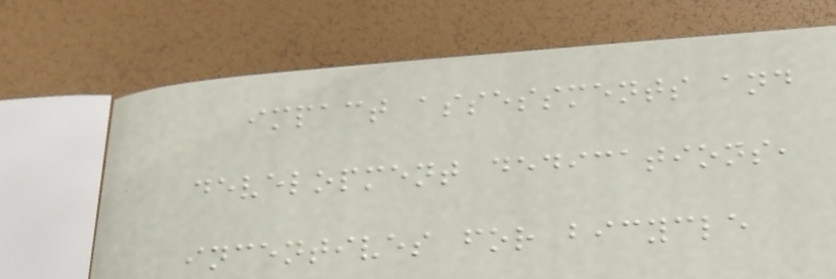impact assessments and
development dedications,
incentives for bicycle
